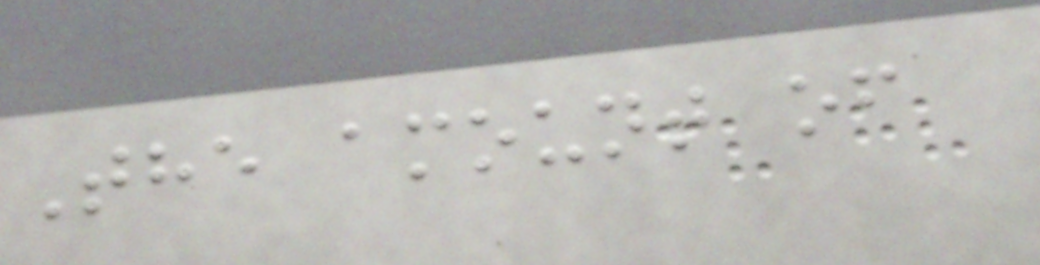The amount of
